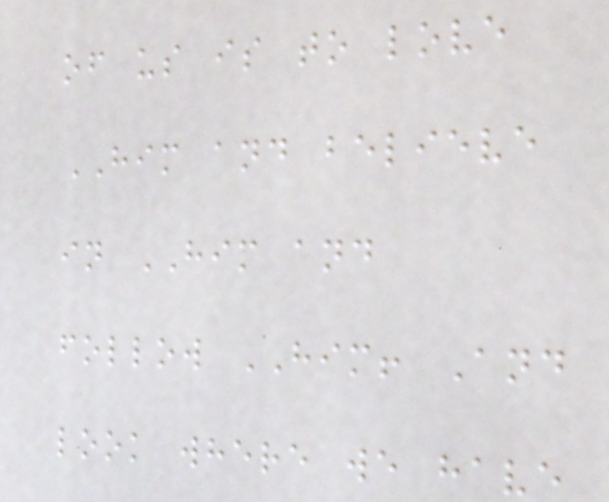of us is to love
HIM and believe
in HIM and
follow HIM! And
look where we have
